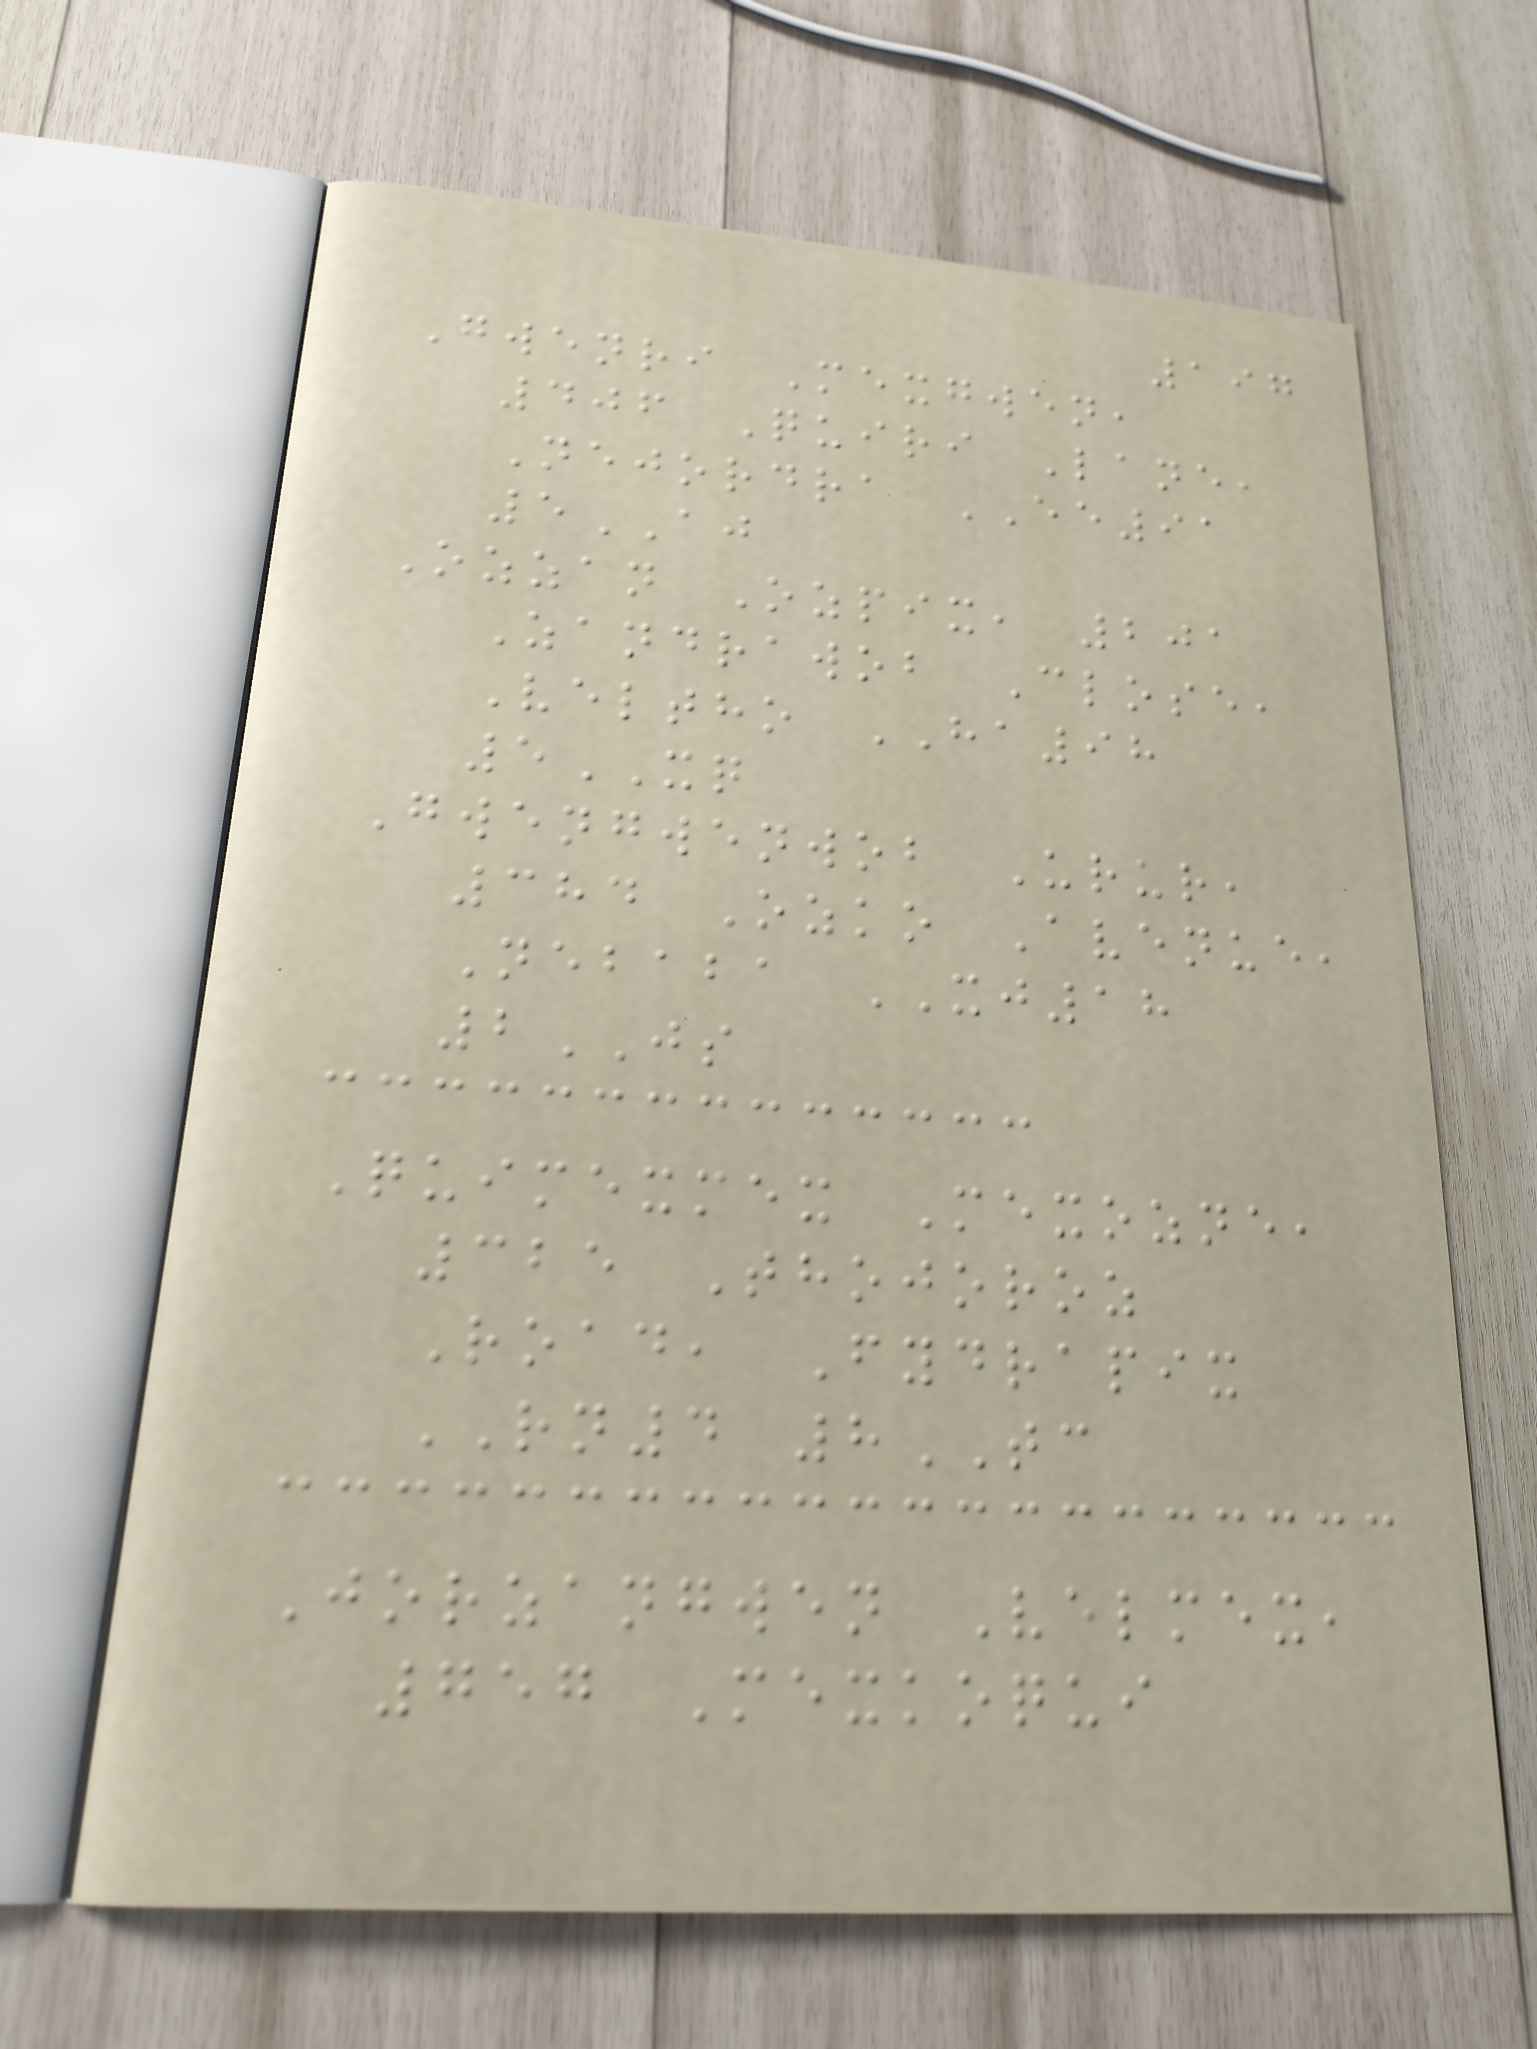197
Gwenri Mexgwen,
406 Quiri Lane,
Nejordra EE91
5AJ
Ozzan Ozpix, 201
Zandrawob Close,
Veltho HA98
5XQ
Gwengwenwob Urur,
384 Ozko Avenue,
Nebaba XJ18
2JS
Quimexmex Mexozne,
325 Thojoroz
Road, Fydrapix
RN4 8TC
Jorzangwen Velmex,
757 Mexkoqui
